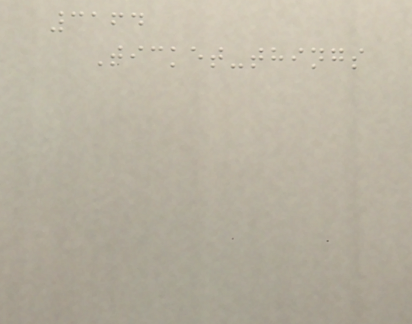3164
Ticket-things
